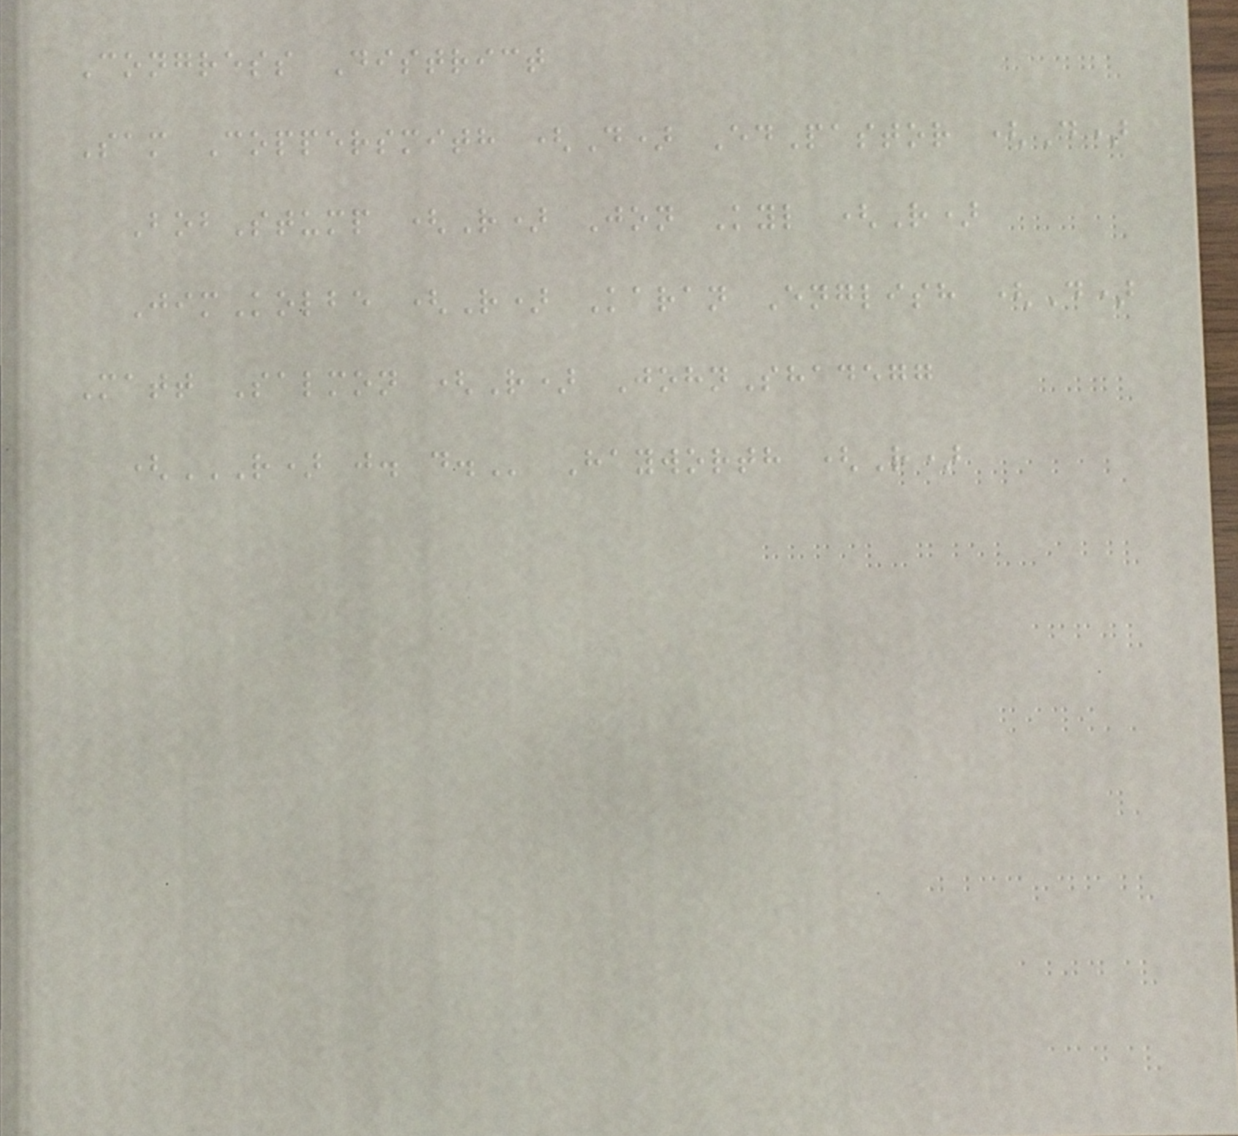Congress District
Sam Coppersmith (D) EdPastor (D)
BobStump (R) Jon Kyl (R)
JimKolbe (R) Karan English (D)
Matt Salmon (R) JohnShadegg
(R) J. D. Hayworth (R)
